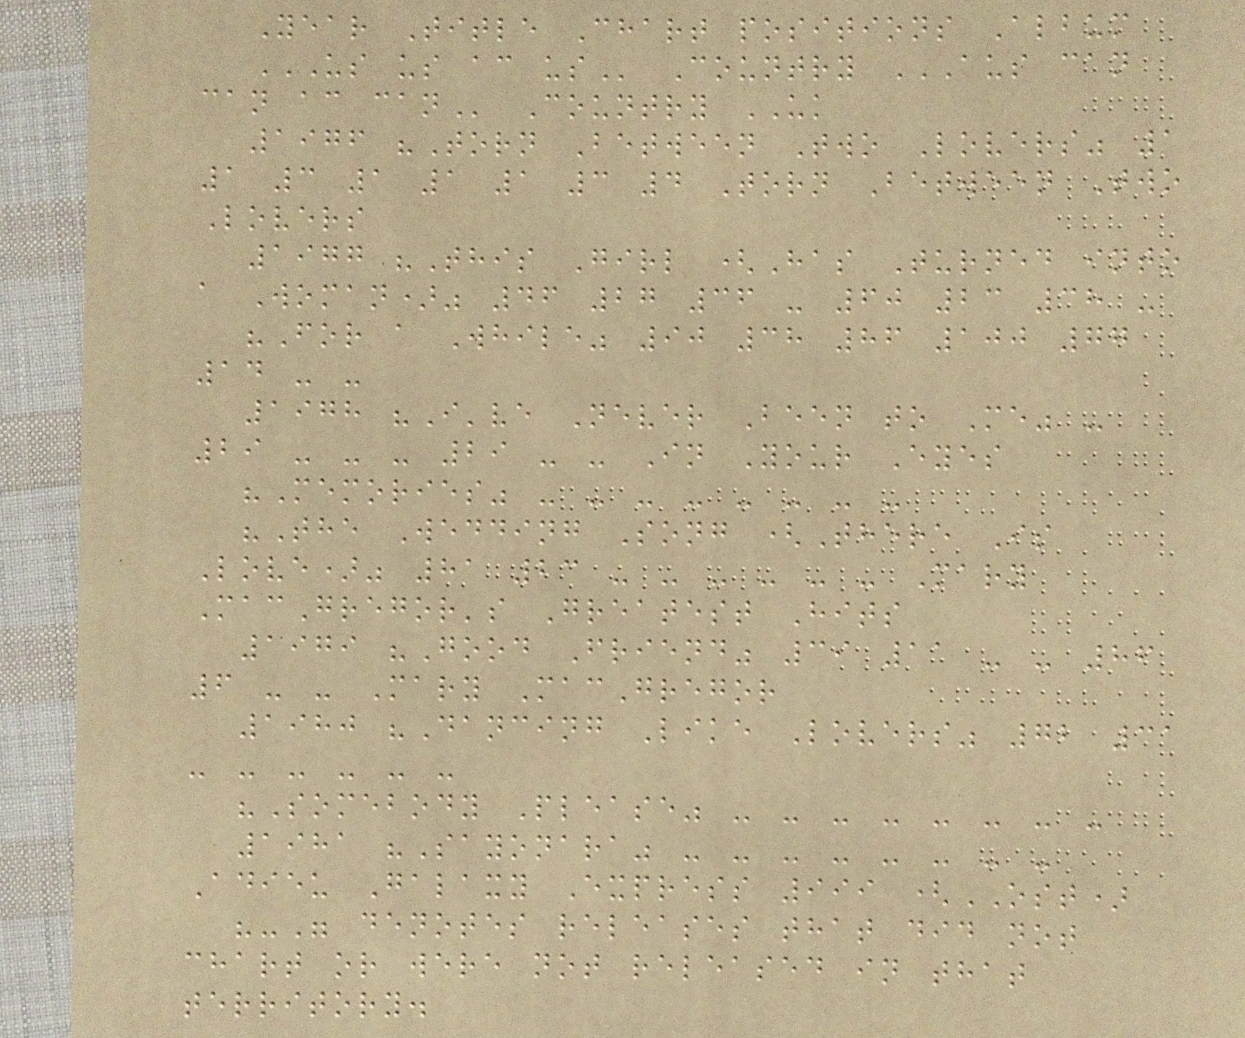Year Title Chart positions Album
US US AC US Country AUS CAN
CAN AC CAN Country UK
1976 "Torn Between Two Lovers" 1
1 3 1 1 1 3 4 Torn Between Two
Lovers
1977 "This Girl (Has Turned into
a Woman)" 46 27 36 - 60 23 38 -
"For a While" 90 38 86 100 77
14 - -
1978 "I've Never Been to Me" -
29 - - - 29 - - In Your Eyes
"Memories" - - - - - - - -
"The Wedding Song (There Is
Love)" 81 23 - - - - - - Mary
MacGregor's Greatest Hits
1979 "Good Friend" 39 11 - - 86
6 - - Mary MacGregor
1980 "Dancing Like Lovers" 72 31
- - - - - -
"Somebody Please" - - - - - - - -
1981 "Sayonara" - - - - - - - -
Adieu Galaxy Express 999 (OST)
"-" denotes releases that did not
chart or were not released in that
territory.
